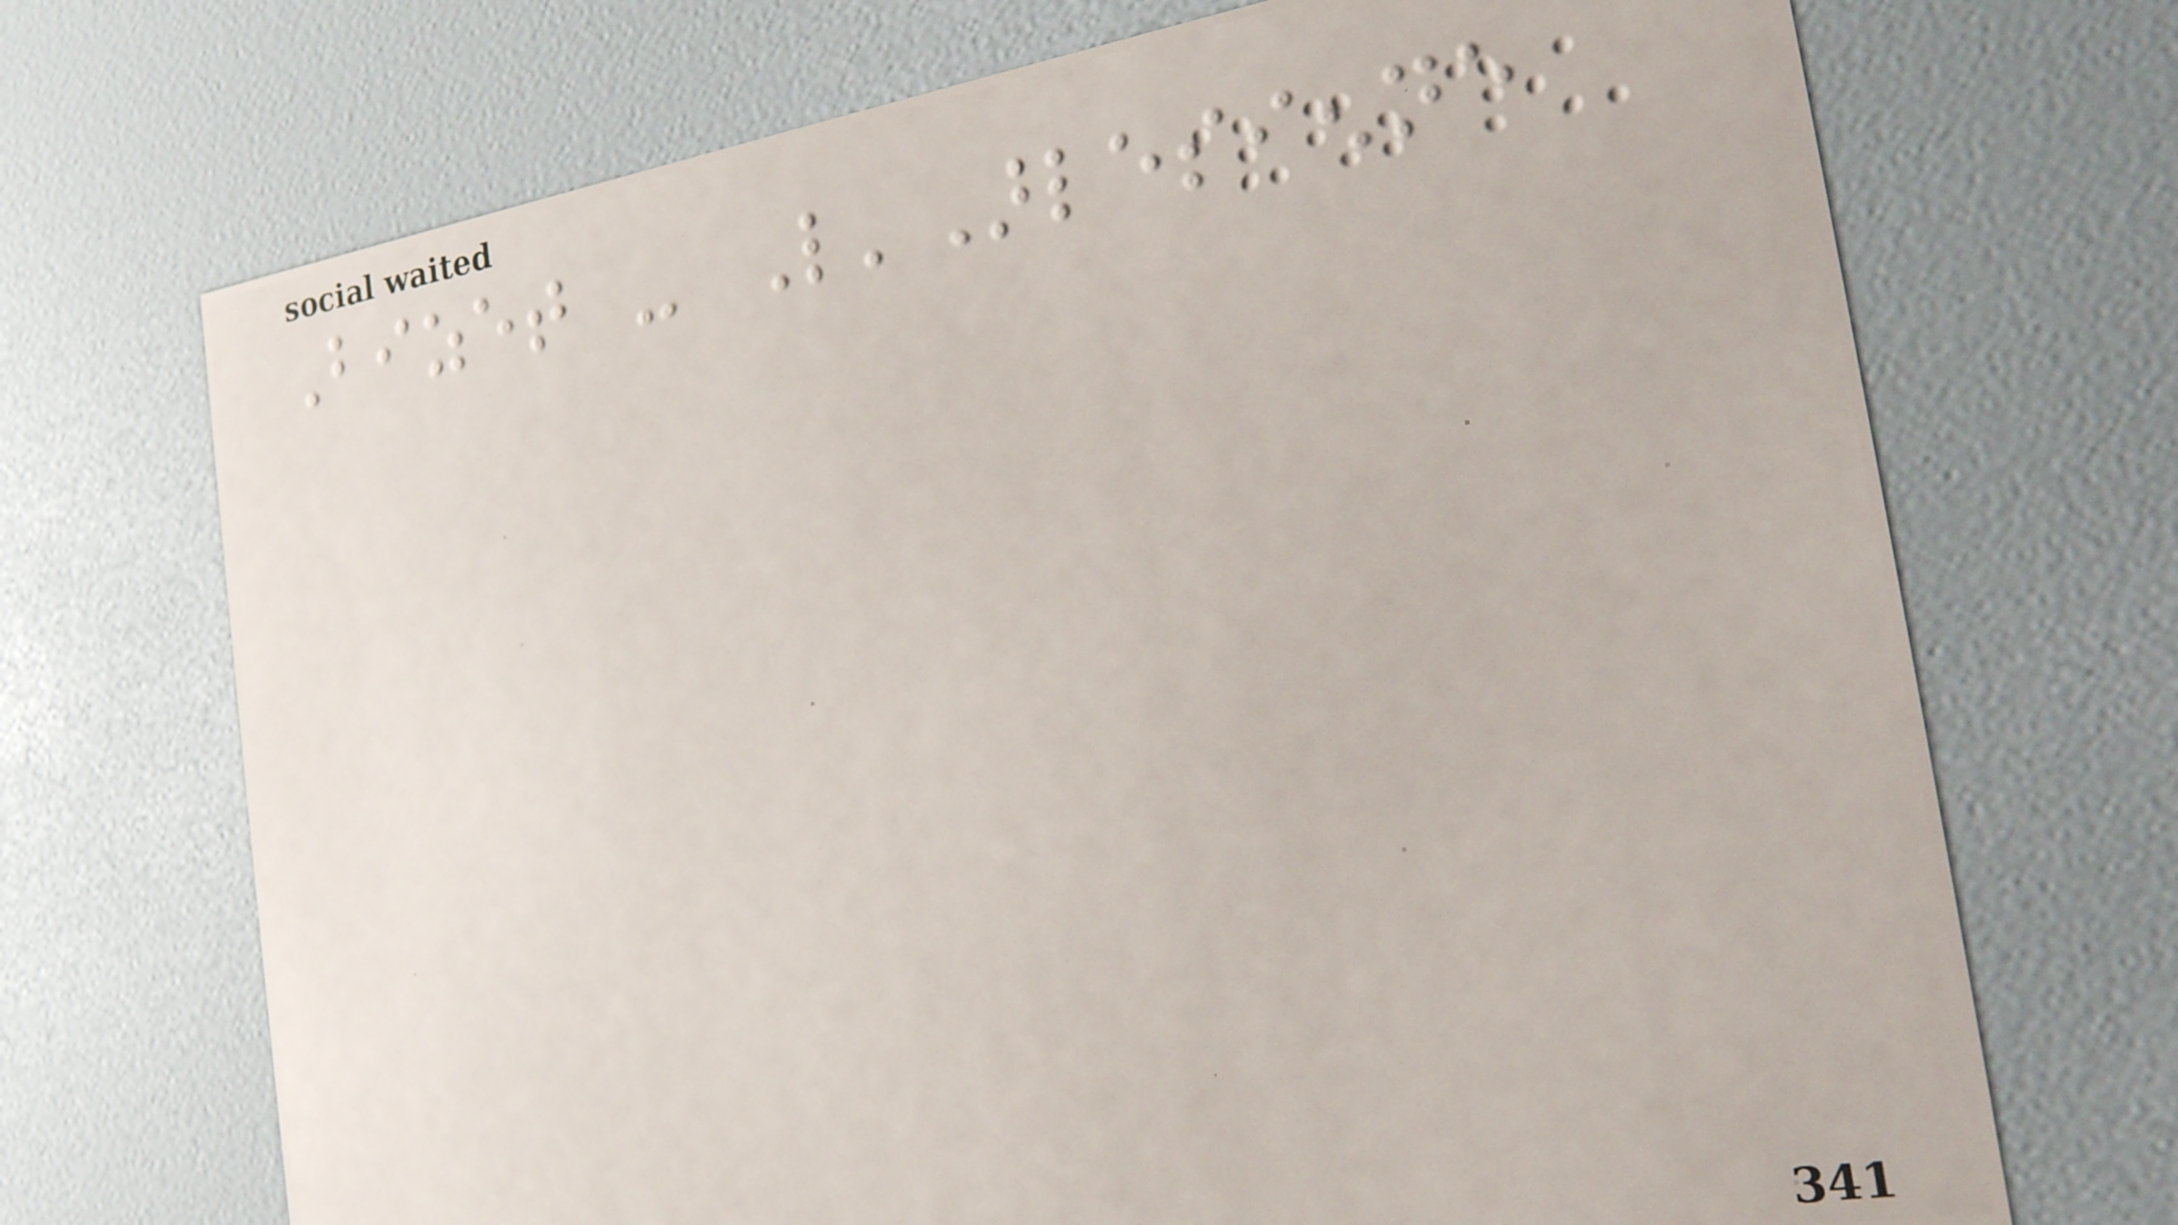Bizet - L'Arlesienne
